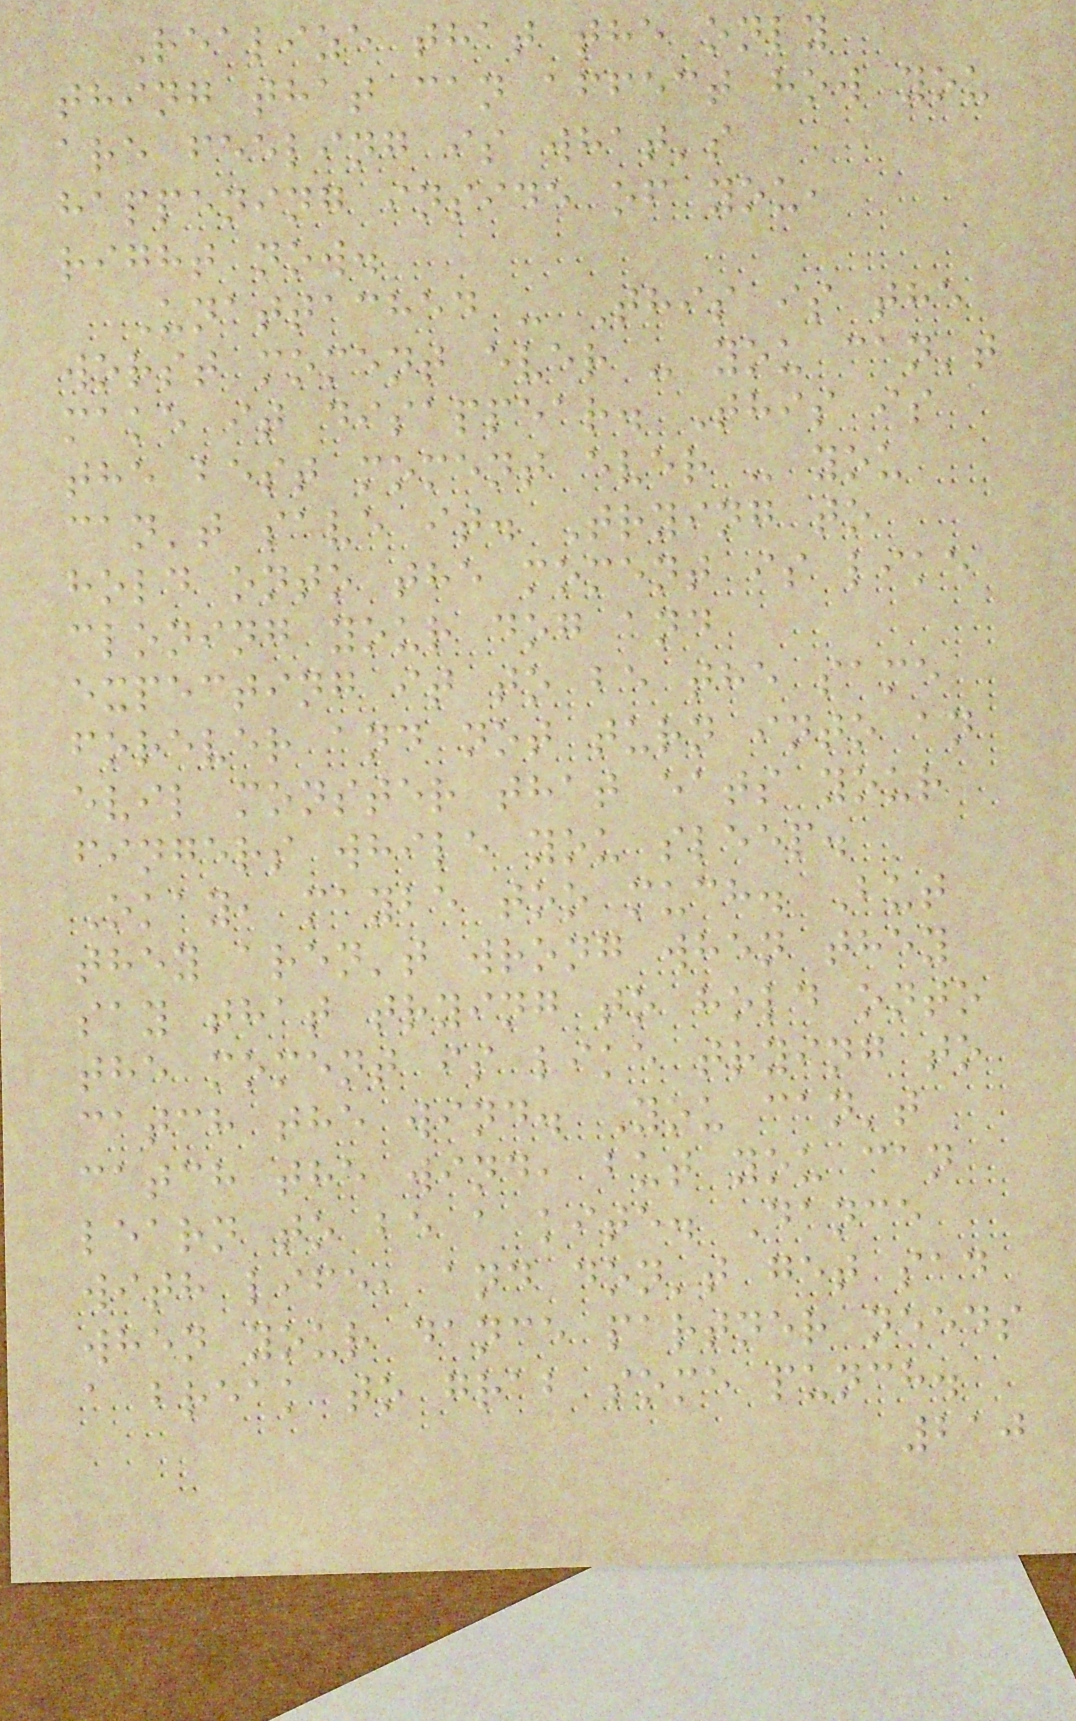Realize that the only
thing that can affect how you
are feeling is what's
happening inside of you,
right now.
Unattached - This is the
worst moment ever - you can't
make it disappear. This is
the best moment ever - you
can't save it. Trying to
hold onto the moment is like
cloning your dog and
expecting it to be the same
forever and not turn into an
evil monster that eats your
fingers while you sleep.
Okay, maybe too much. But
they aren't wrong when they
say that trying to hold onto
the moment is like trying to
catch the wind. You can't
catch the wind, but you can
learn to be a kite. Dance
with life, and don't get sad
when your dance partner needs
a break to grab some punch.
210
